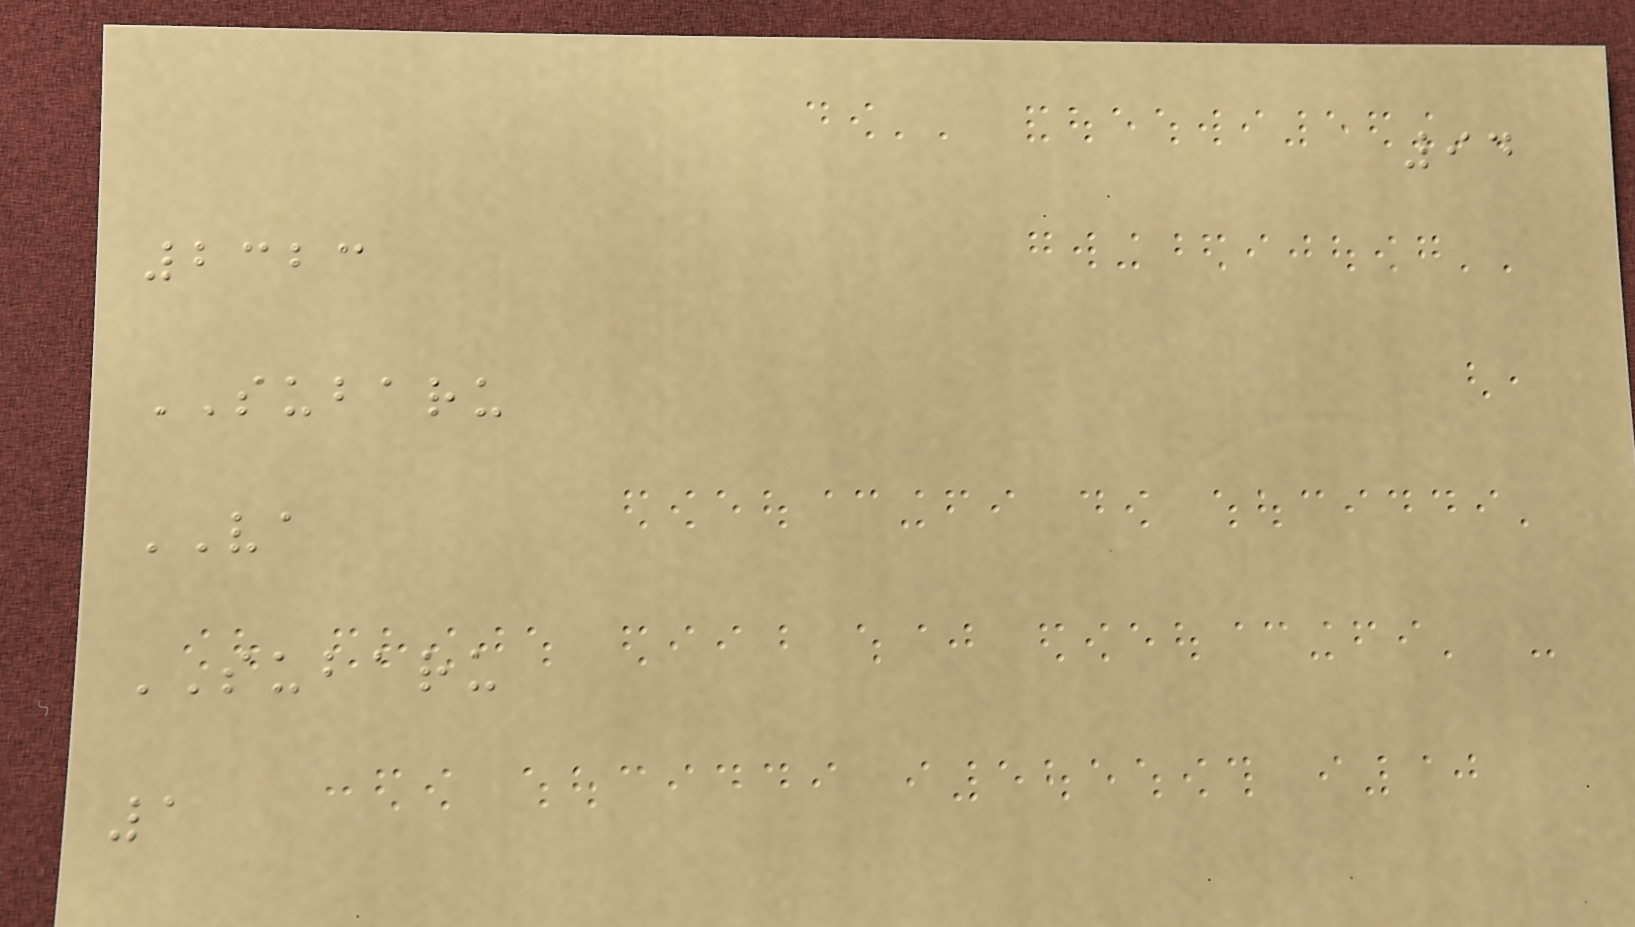94
2323
SUBARU
VA
SUBARU
1
